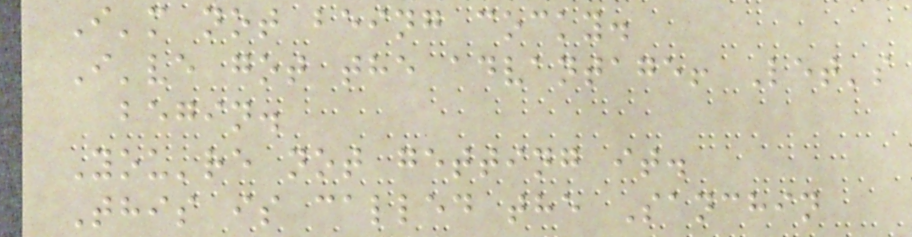I'm not being cocky.
I've got the advantage! Let's
begin.
You're not getting it.
This is called the Sanchin
